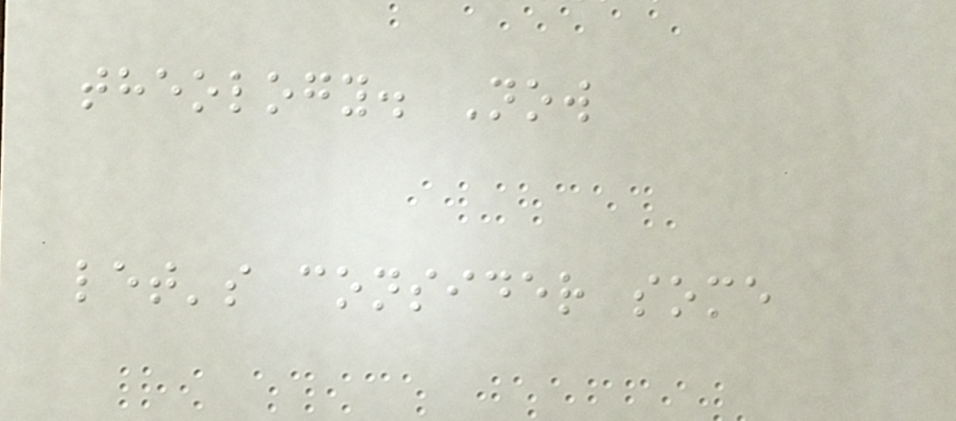theology. Now
let's consider some
